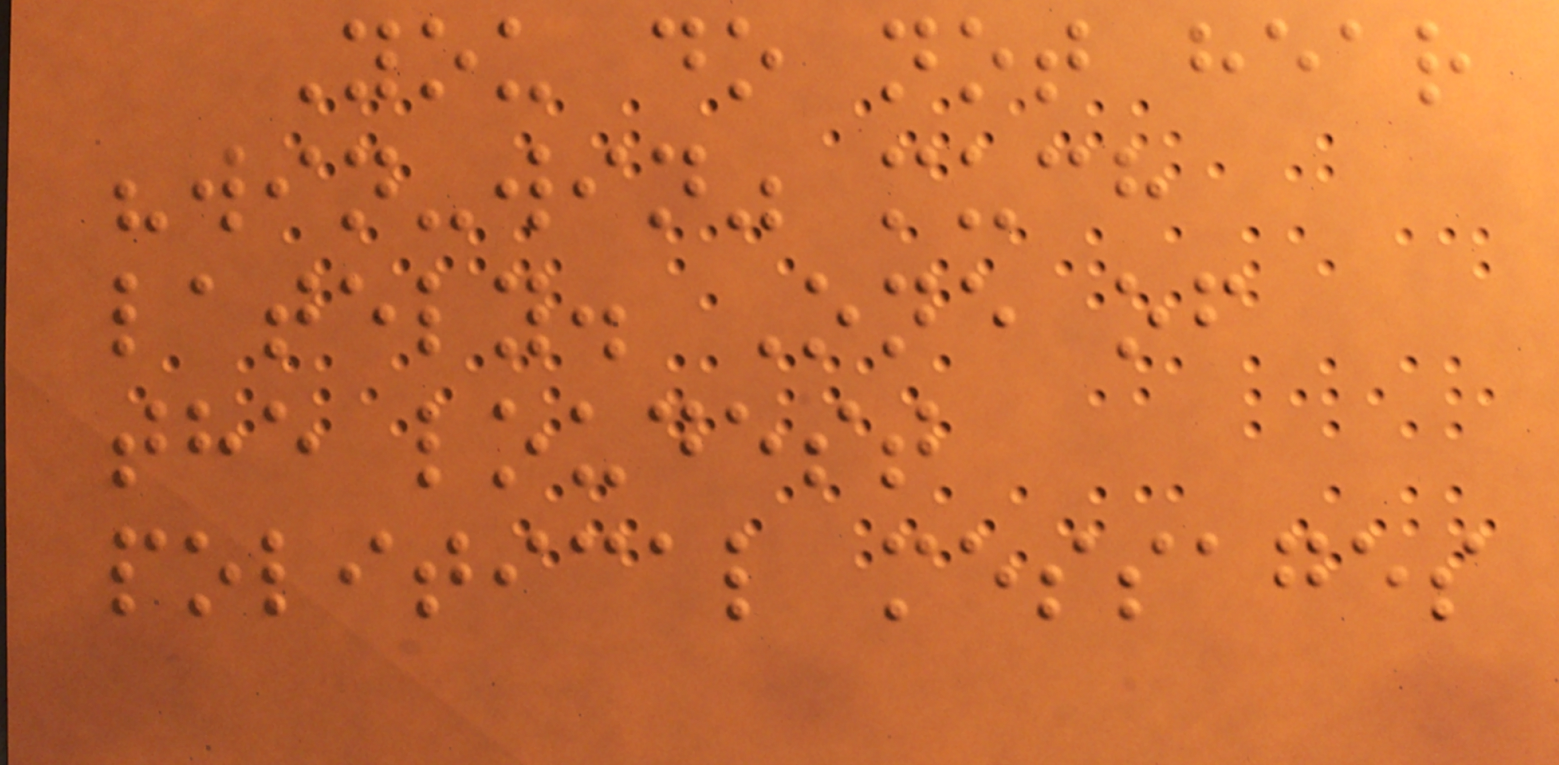You do not hear
"win-win" much
lately. One of
the loudest
political messages
